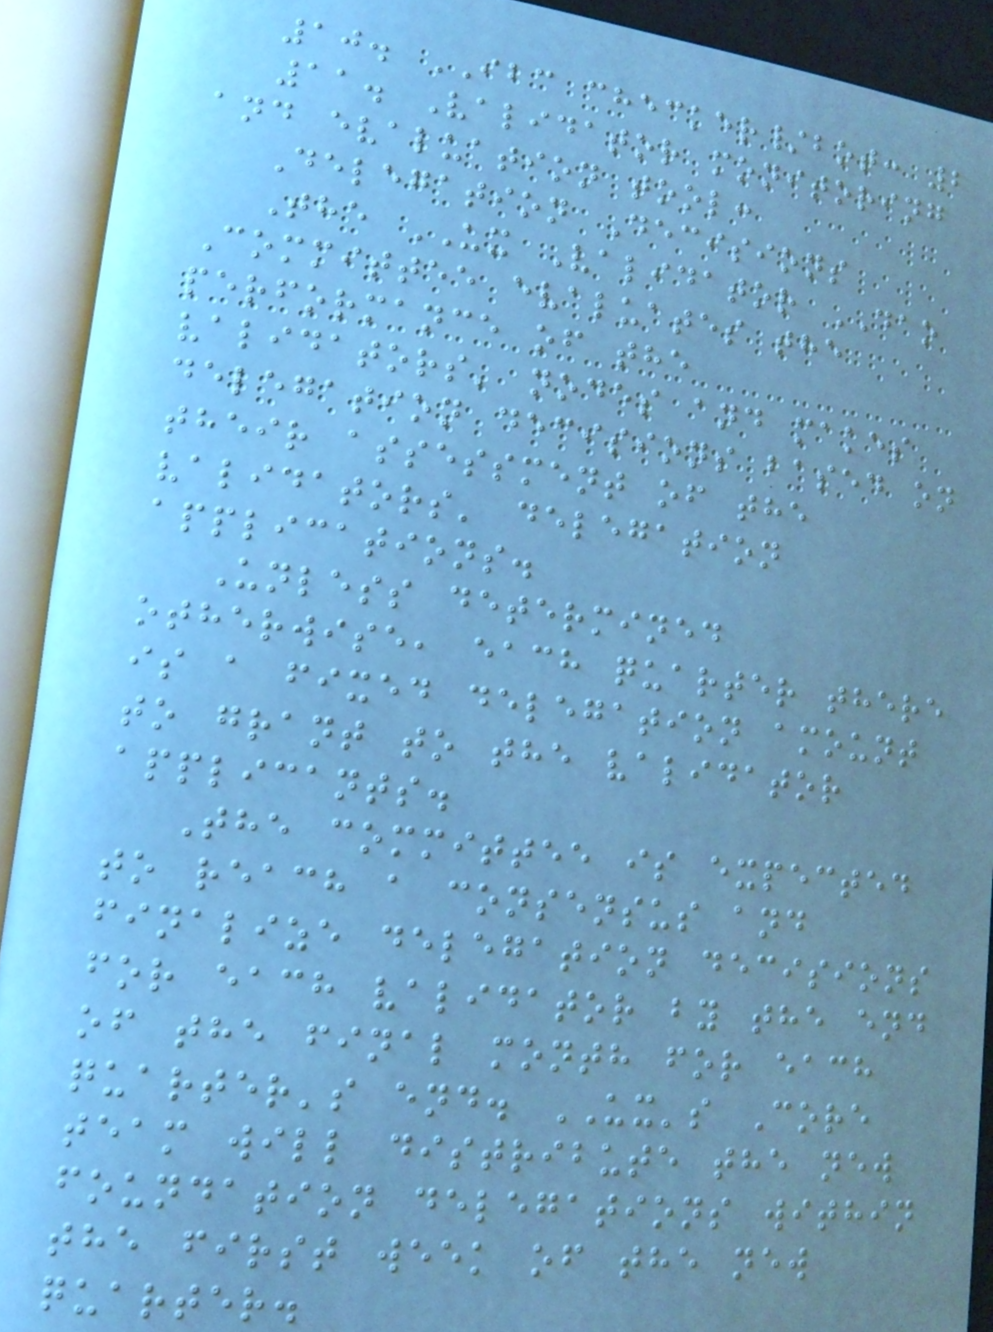10. IBC checker/bot: 2
11. Validator monitoring
and evaluation tool:
Delegation Decisions
The UX Validator DAO
Committee evaluates the
performance of the
validators' nodes and makes
delegation decisions based on
their assessment of the
validators' delegation
applications.
Unless determined
otherwise, each quarter there
is a fixed delegation amount
to grant to the validator
applicants.
The committee is expected
to reach a consensus and
finalize delegation decisions
for each validator by the end
of the final month for each
quarter's end. UX's Core
team will distribute the new
foundation delegations within
the first week of the new
quarter.
